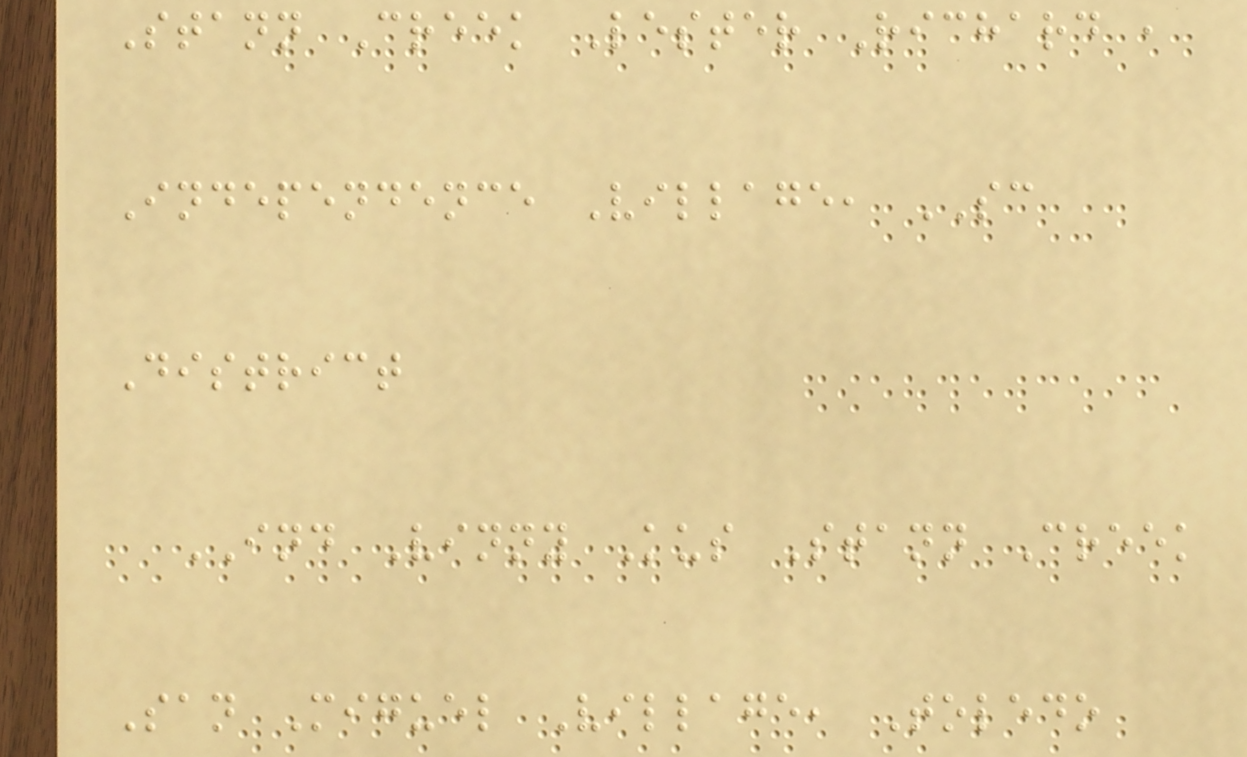Stann Creek Lester Richard ,
Independence Village, SC
District
IND Vinny Kus Stann Creek
San Miguel Village, Toledo
